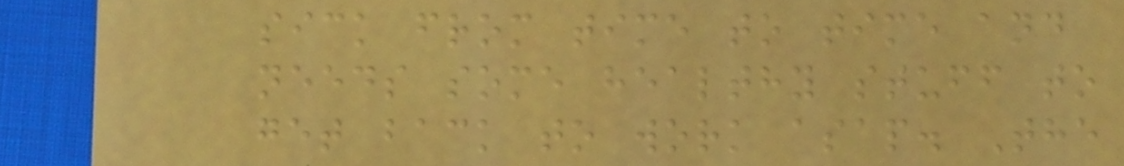sick from time to time and
needs some healthy stuff to
get back to work asap. The
